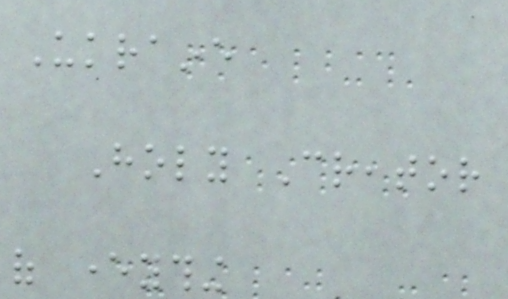Ukraine
Holy Creator
of everything
